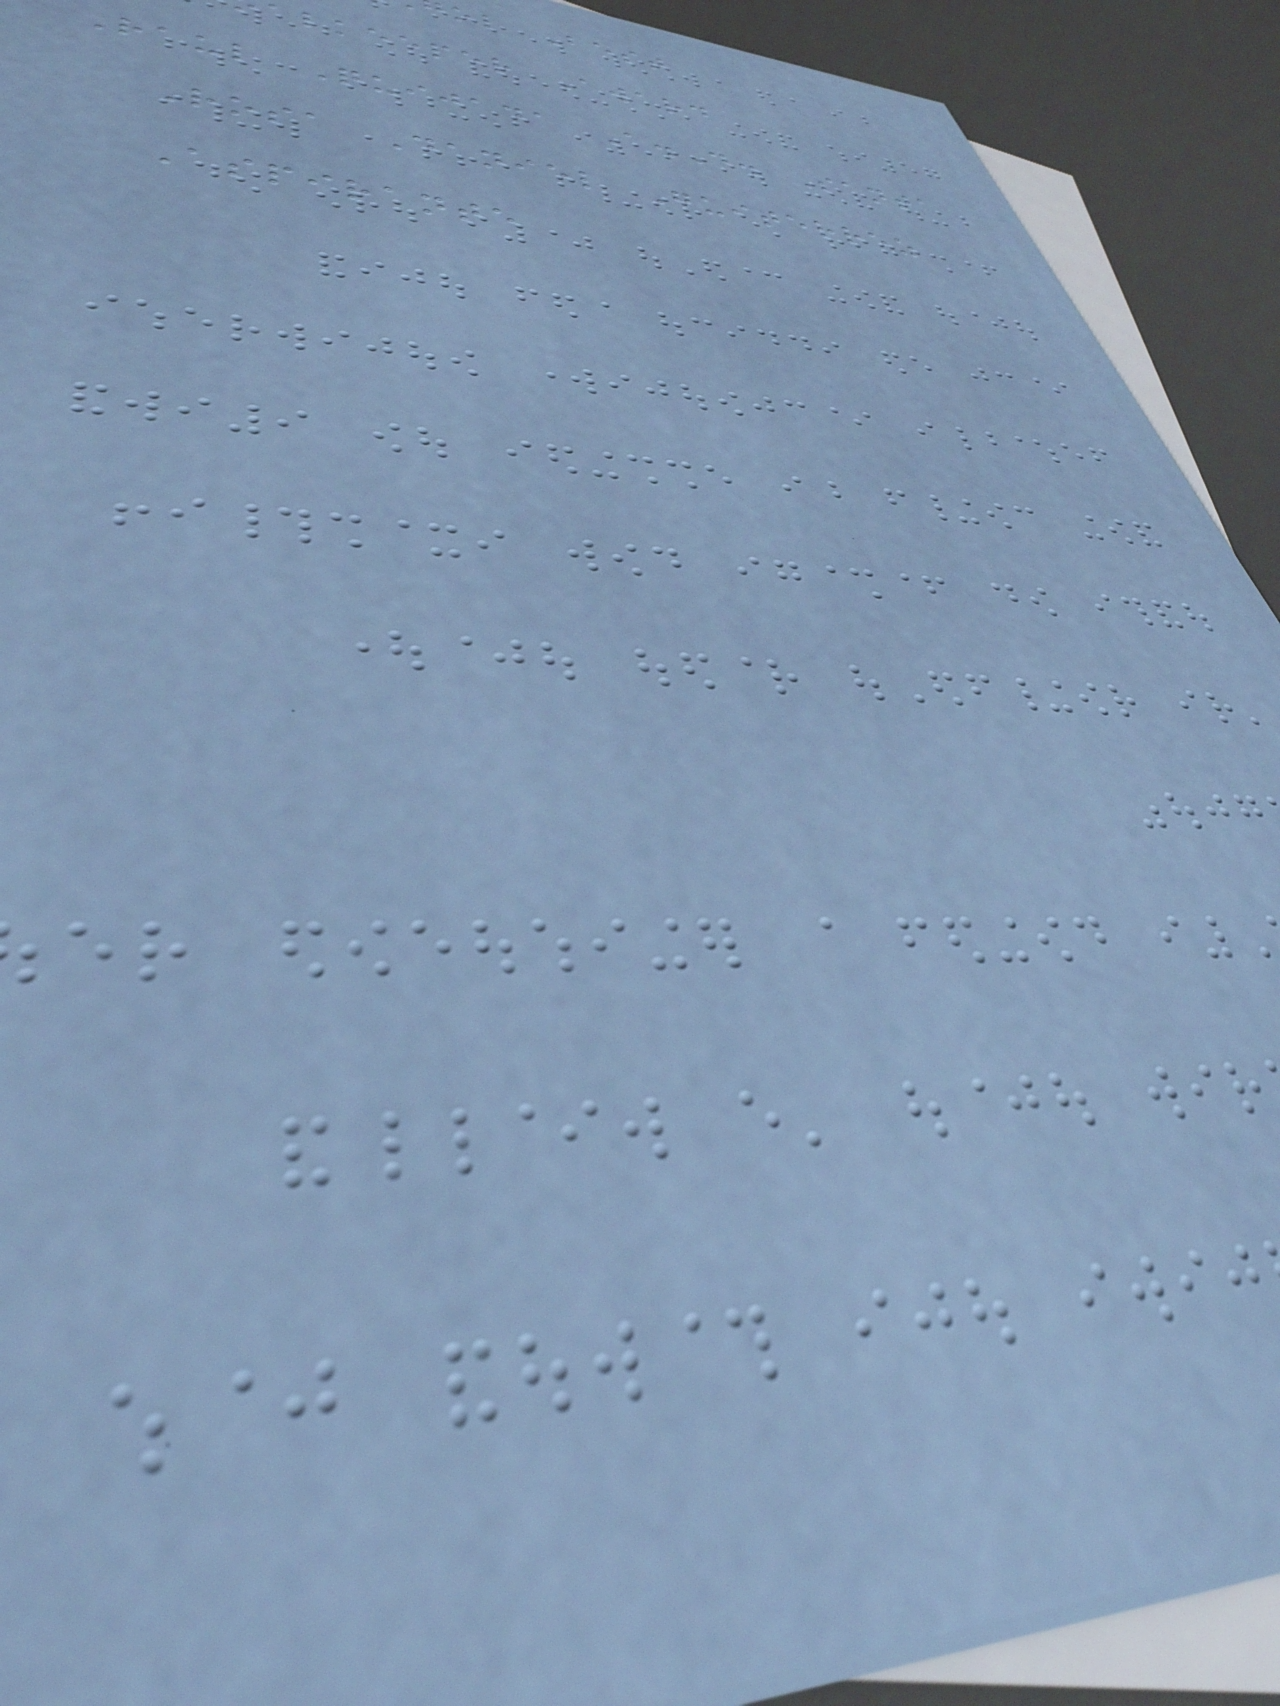ol Best
alkeeper Award
Raul Quijada A.D. Santa
Rosa Daniel Guiterrez
Aspirante
